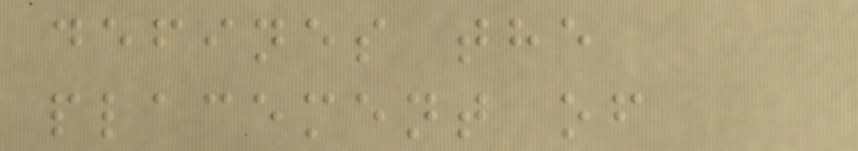defines the
placement of
